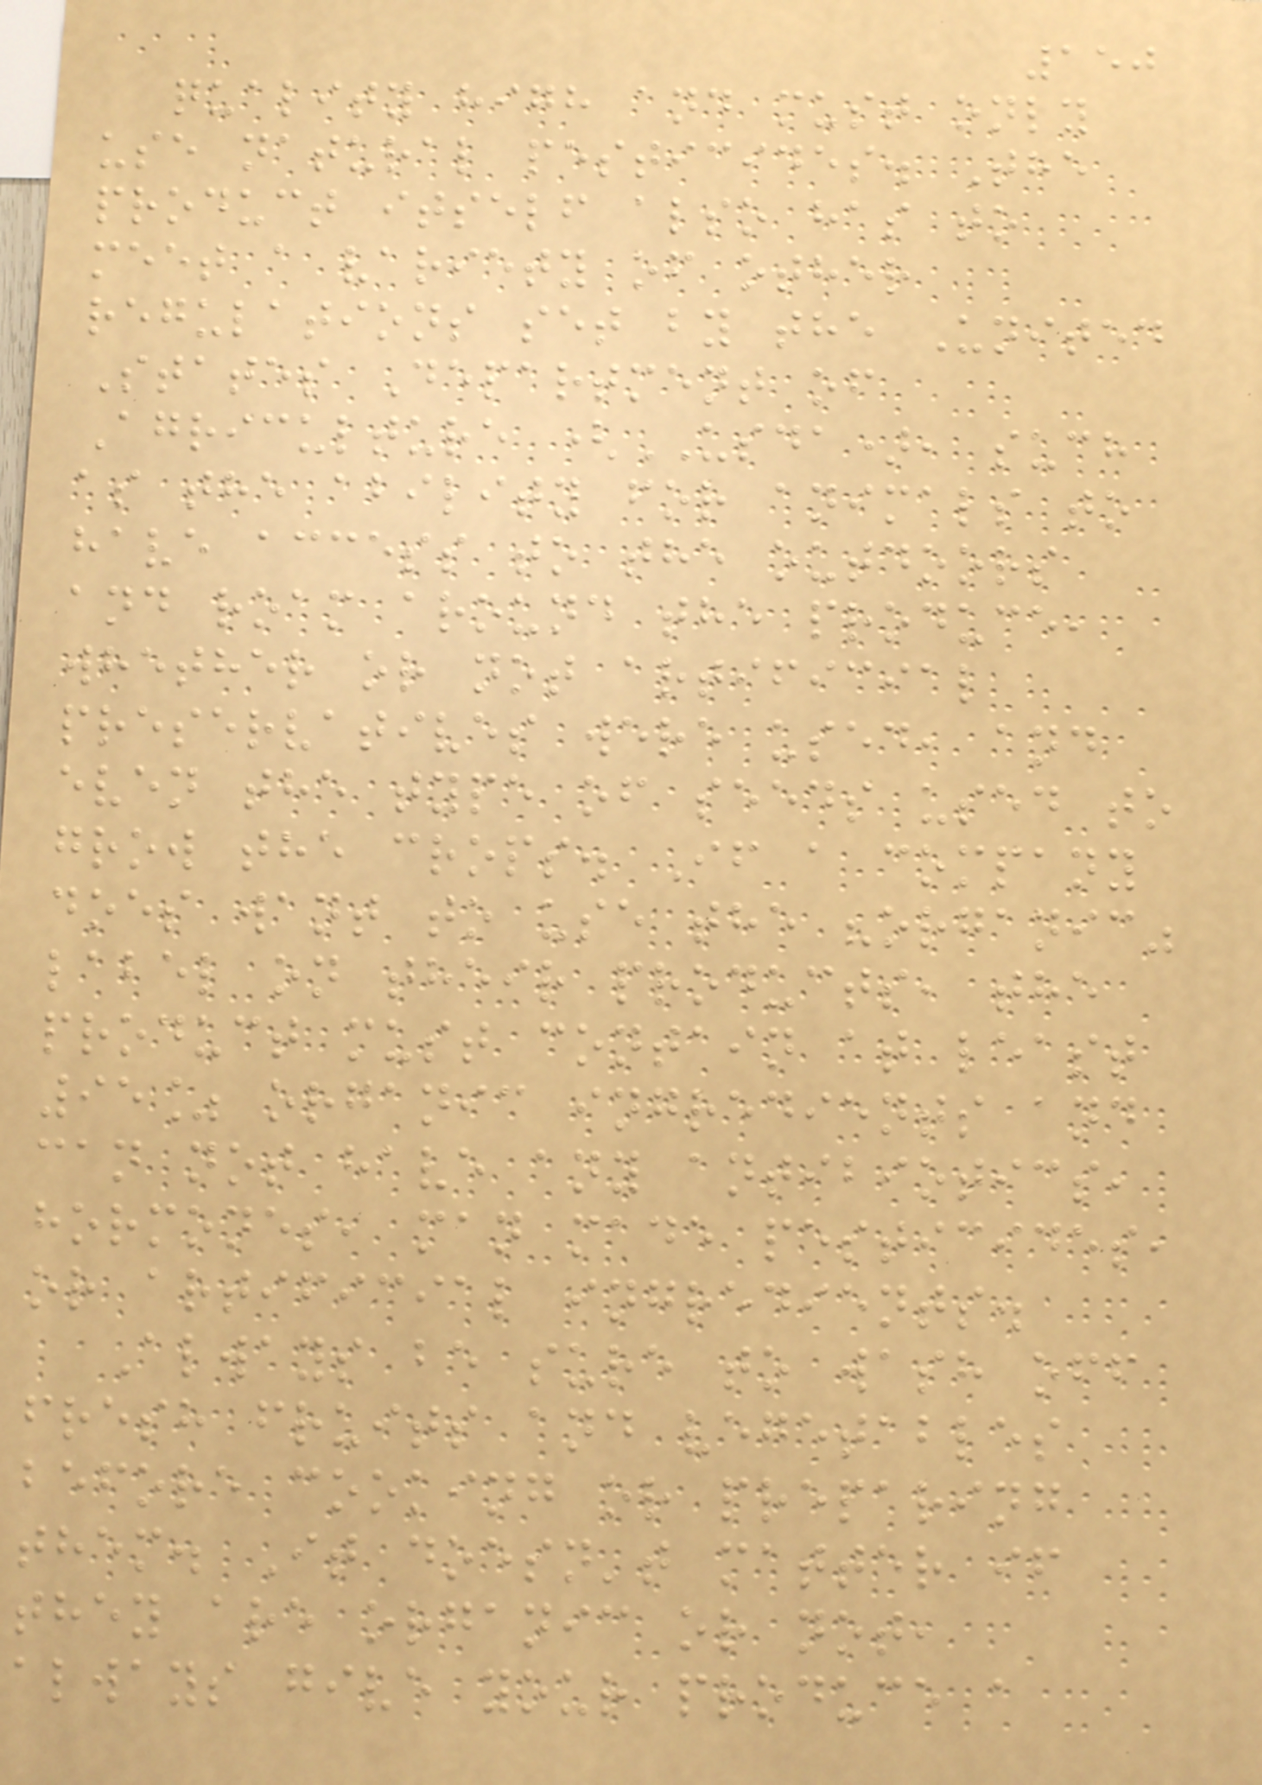150
quality high and must only
use natural pesticides. The
product itself also has to
meet a variety of other
regulations set by the United
States Department of
Agriculture (USDA), such
as the ability for animals to
have access to the outdoors
and roam around the produce,
whether or not artificial
preservatives were used, and
even the type of seeds used to
grow the crops. If a company
does want to use the "organic"
label on their products, the
product must contain at least
95% organic ingredients and
can not have any antibiotics,
hormones, man made pesticides,
or artificial ingredients.
Always be sure to wash off
fresh fruits and vegetables
before cooking or preparing
them. It doesn't matter if
they are organic or not,
always give your produce a
